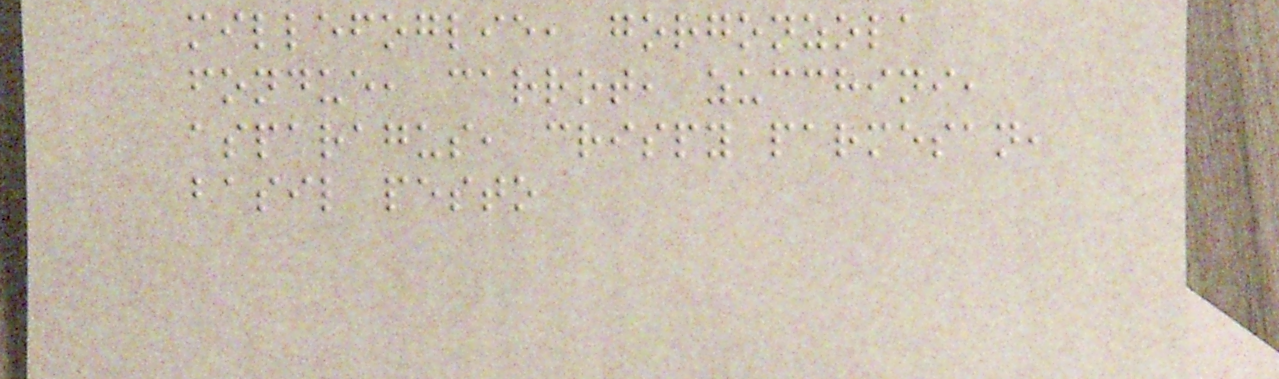millefoglie, gorgonzola
fondue, carrot, zucchini,
asparagus, crispy parmesan,
basil pesto
